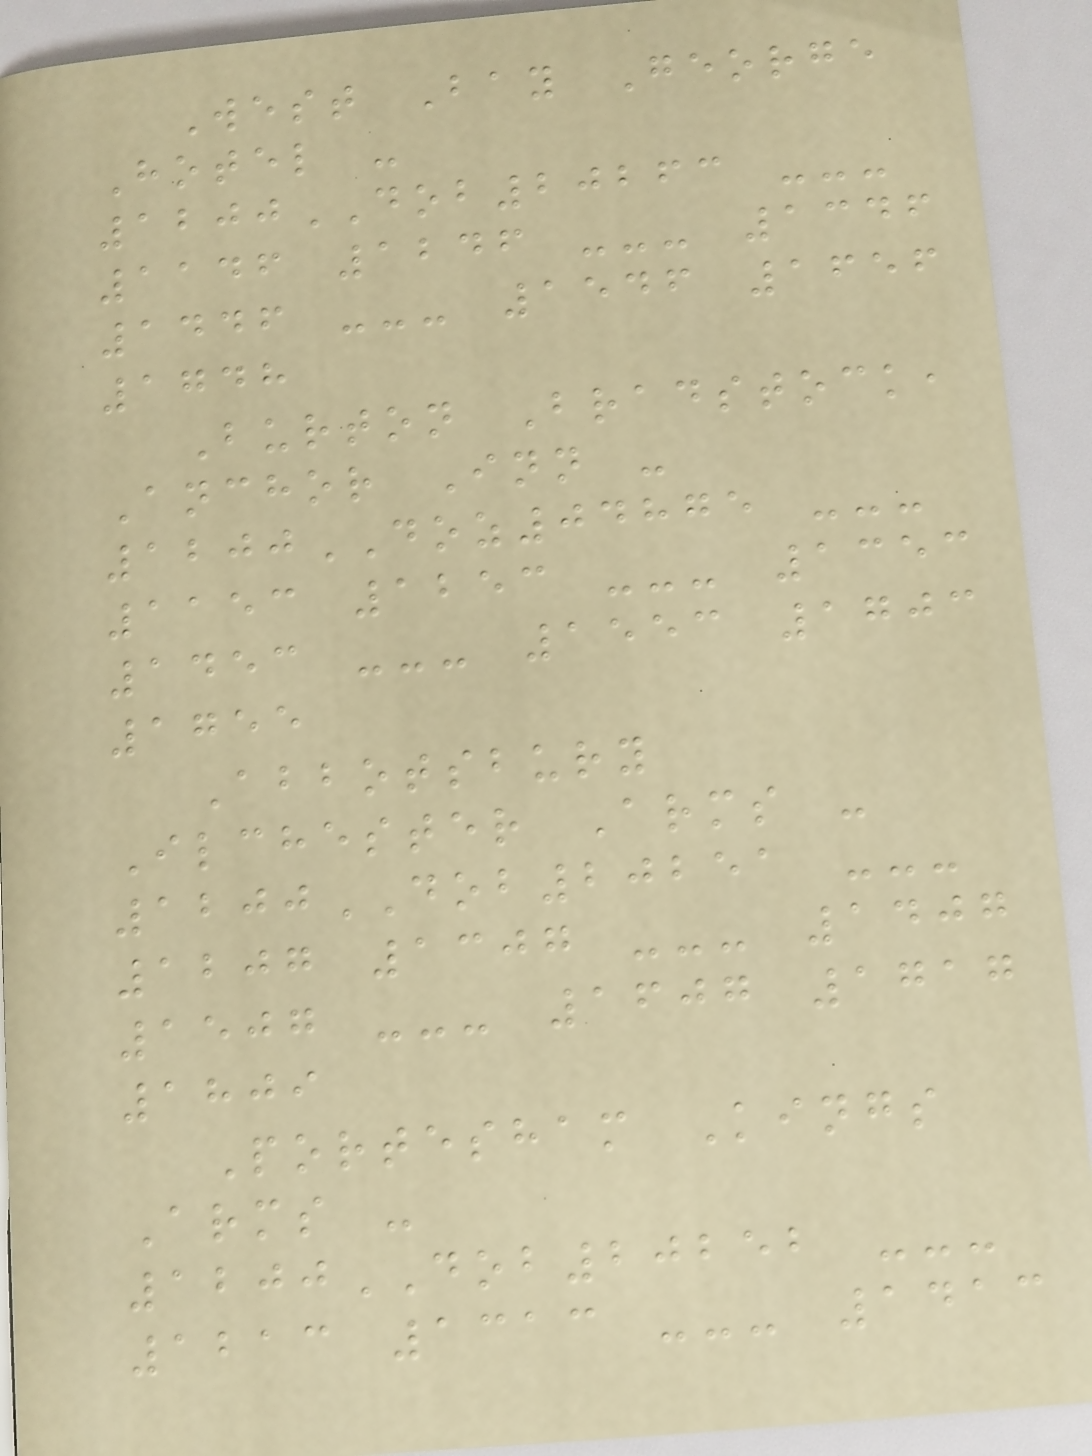West Bay George
Hotel -
1200DOB20263 ---
1146 1246 --- 1346
1446 --- 1546 1656
1748
Burton Bradstock,
Anchor Inn -
1200DOZ04875 ---
1153 1253 --- 1353
1453 --- 1553 1703
1755
Abbotsbury
Ilchester Arms -
1200DOB20251 ---
1207 1307 --- 1407
1507 --- 1607 1717
1809
Portesham Kings
Arms -
1200DOB20252 ---
1213 1313 --- 1413
